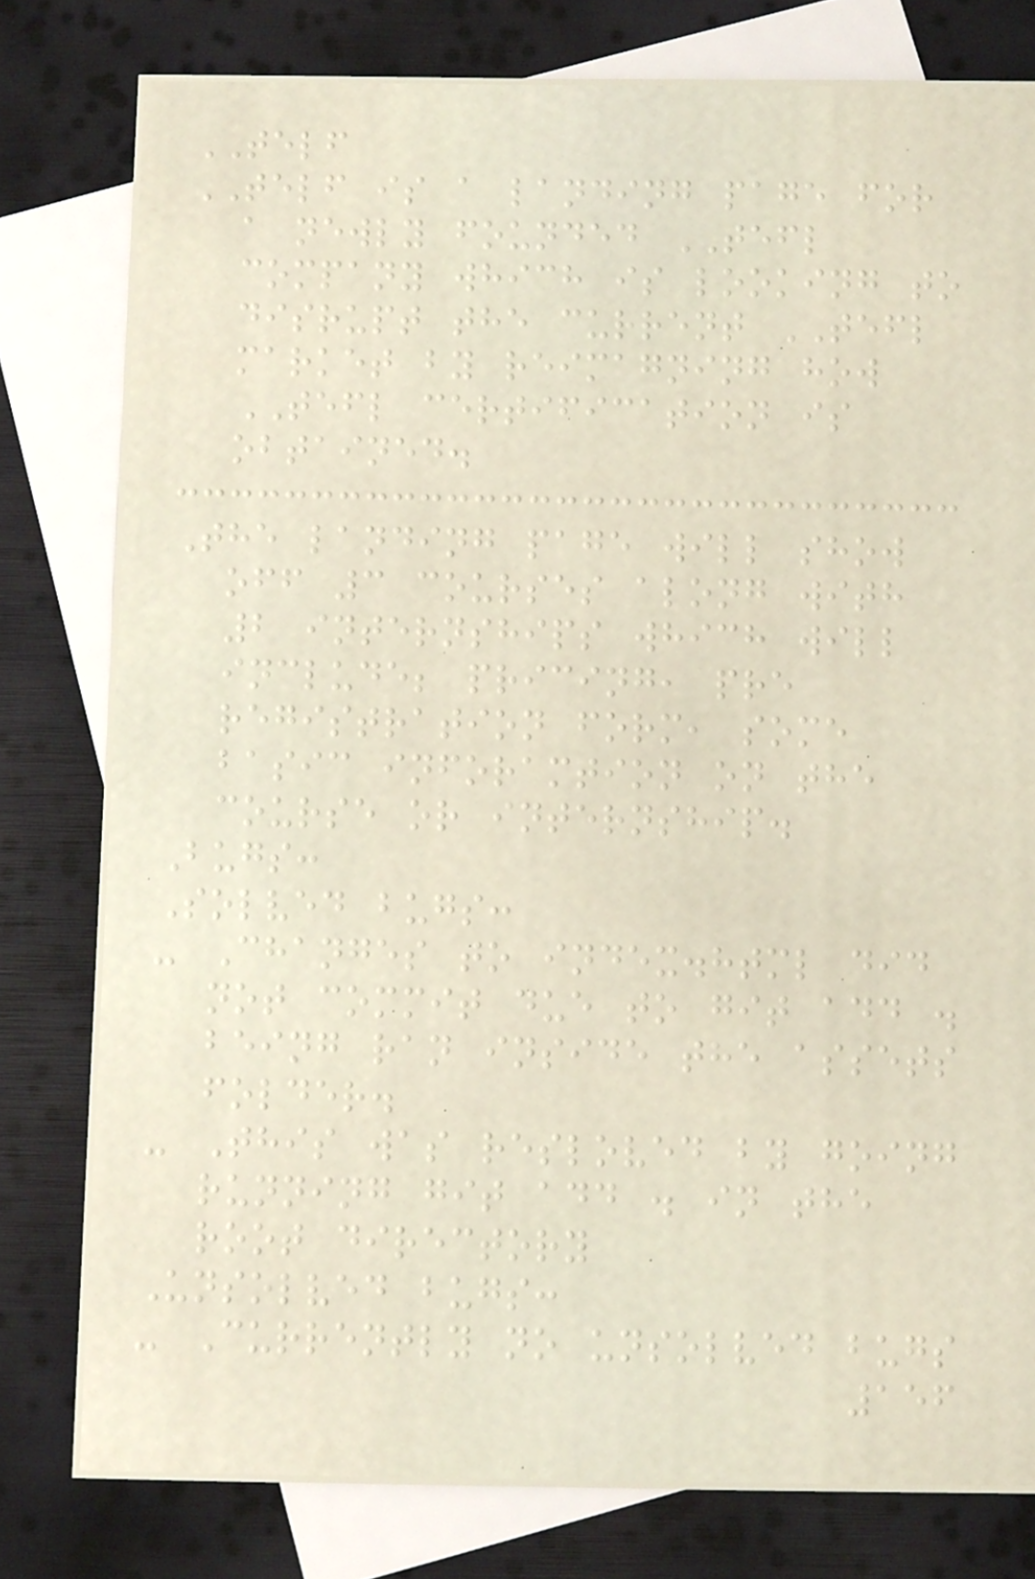TELF
TELF is a landing page for
a newly founded TEFL
company which is looking to
disrupt the current TEFL
market by reimagning how
TEFL certification is
obtained.
The landing page will show
off 3 courses along with
2 internships which will
include; pricing, pre
registration form, some
basic inforamtion on the
course or internship.
Bugs:
Solved bugs:
- Changes to index.html did
not commit due to git add .
being ran inside the assets
folder.
- This was resloved by going
running git add . in the
root directory
Unsolved bugs:
- Currently no unsolved bugs
156
